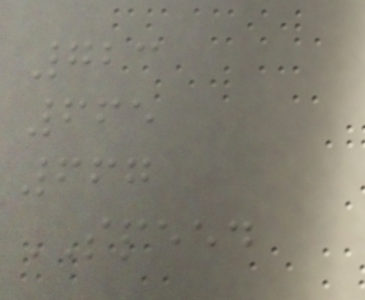723
665
667
SPEED
